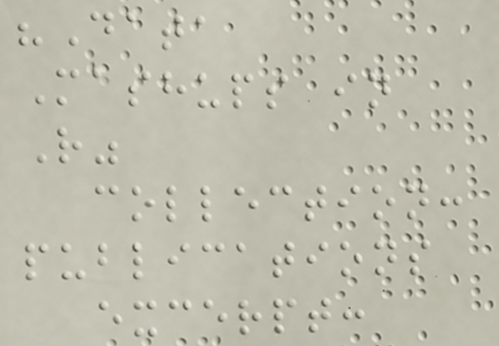"Data
Mashups in
R"
collection:
publications
excerpt:
